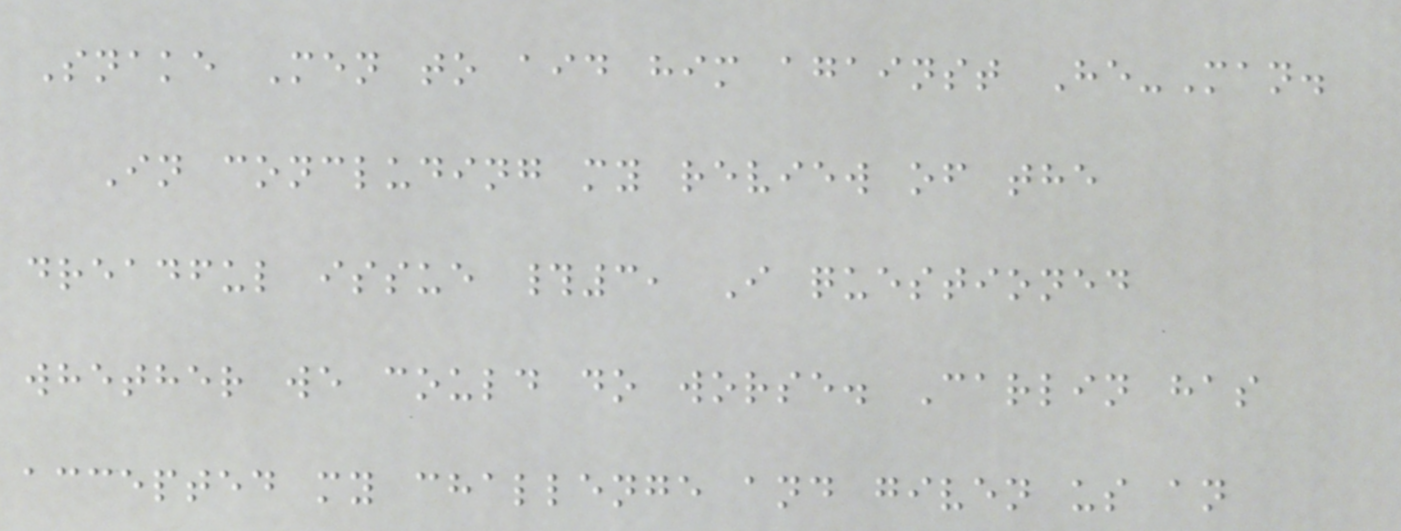Snake Men to aid him against He-Man.
In concluding my review of the
dreadful issue #3, I questioned
whether we could do worse. Carlin has
accepted my challenge and given us an
